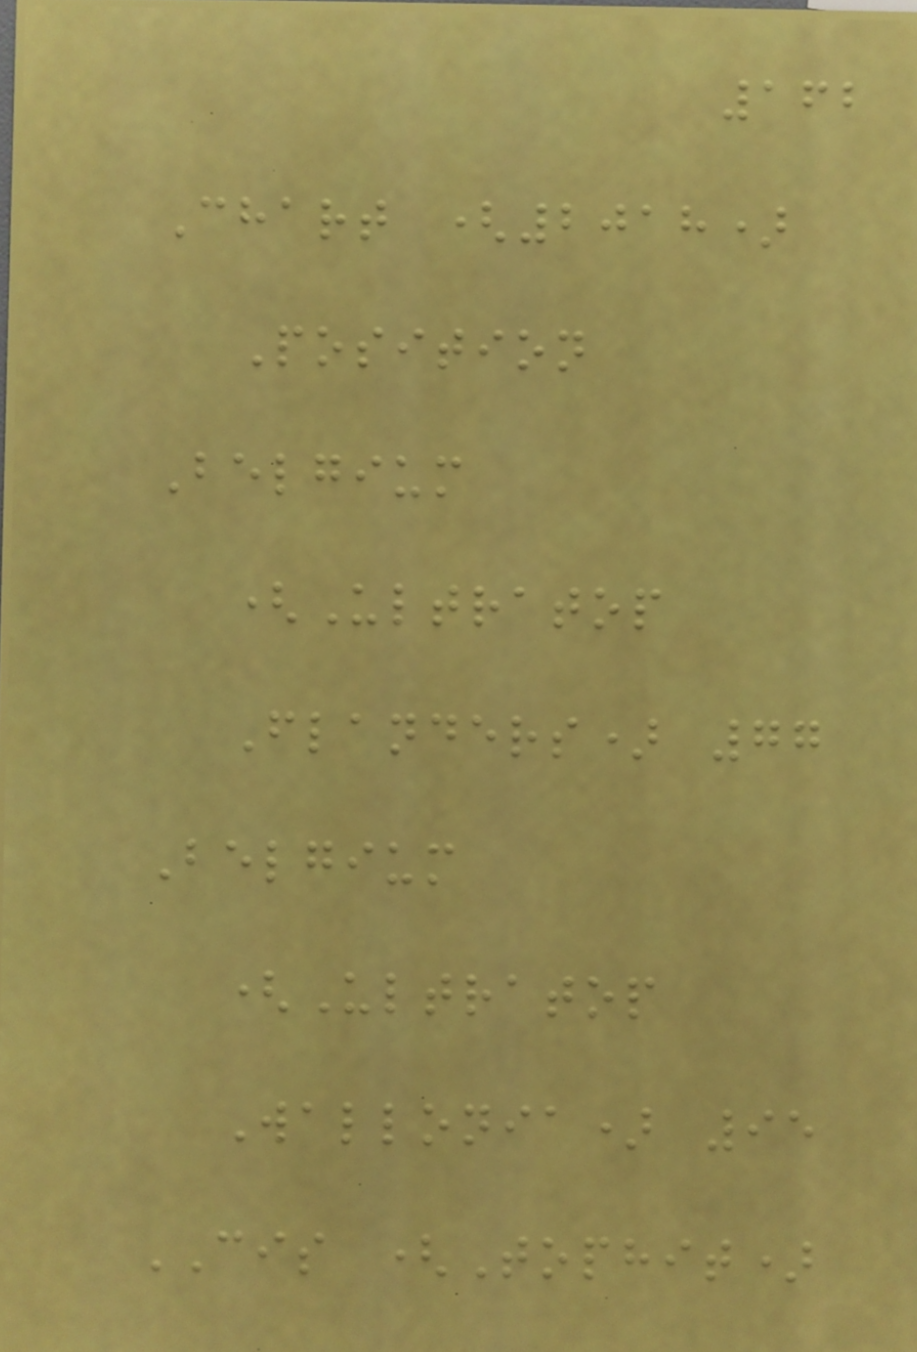162
Chart (2018)
Position
Belgium
(Ultratop
Flanders) 77
Belgium
(Ultratop
Wallonia) 95
CIS (Tophit)
